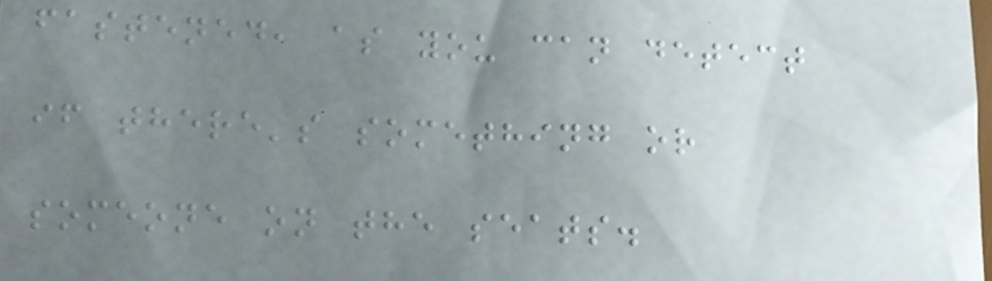fastened, as you can detect
if there's something or
someone on the seats.
